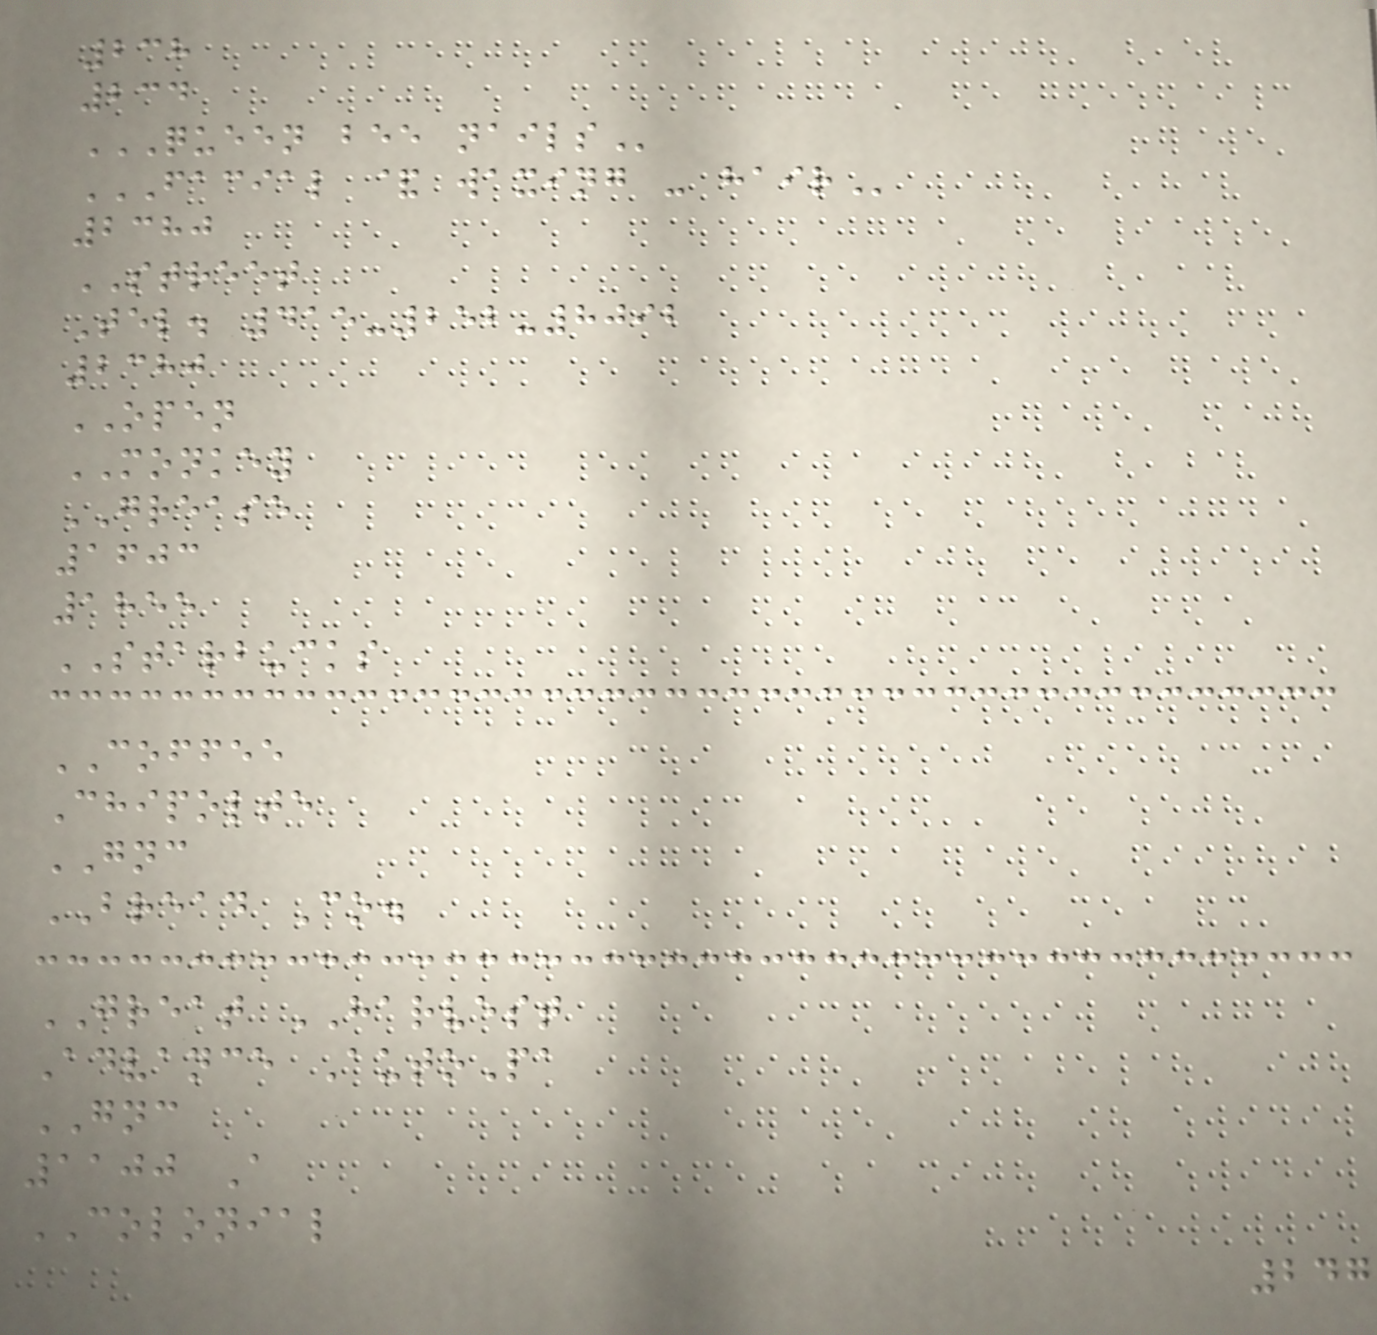238
234
QUEEN BEE NAILS
FACIAL & WAXING - HAIR
2380
STREET
Tel. 415-252-8092
2380
OPEN
MONKEY
GREASE
1603
1855
STARBUCKS
COFFEE
Chipolte
GNC
BREAD Co.
GREAT HARVEST
Advance AutoPa
GNC
1100 A
COLONIAL
247
